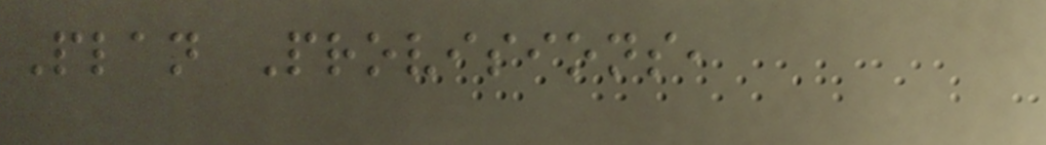Plan Provisions,
